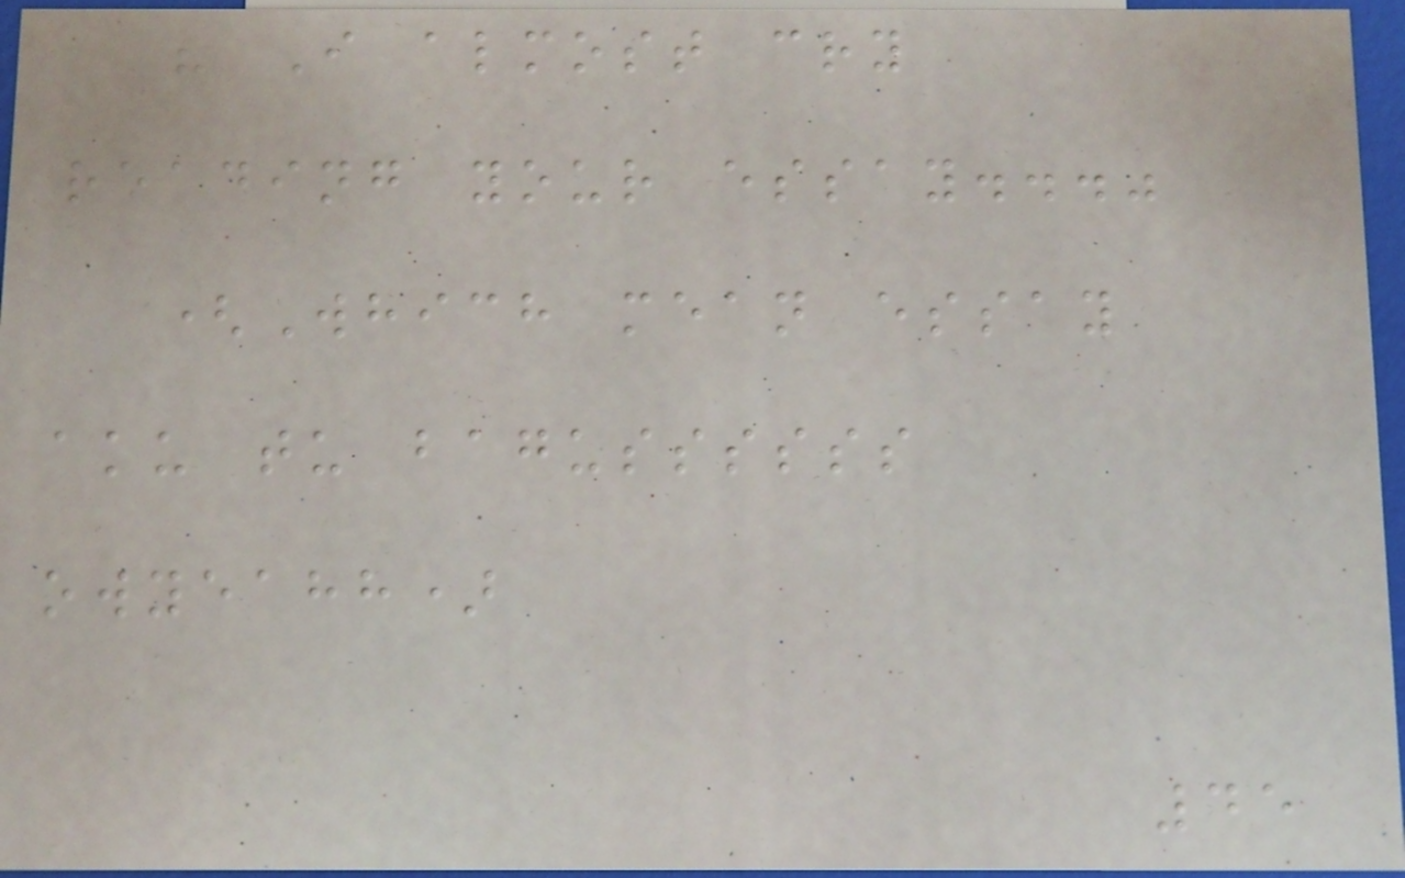" I almost cry
reading your essay..."
(Which mean essay
aku tu bagussssss
owyeahh)
45
